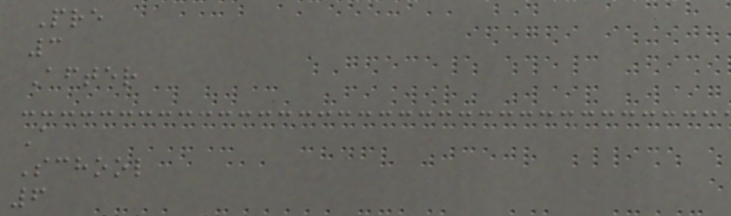Pre
3
After
A
School
6
